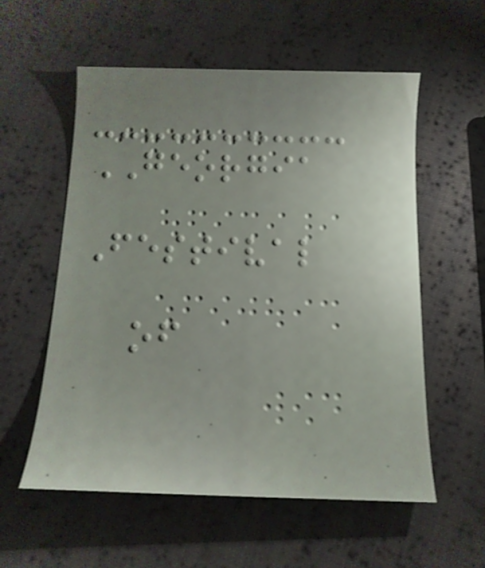GEORGIA
Festival
of
